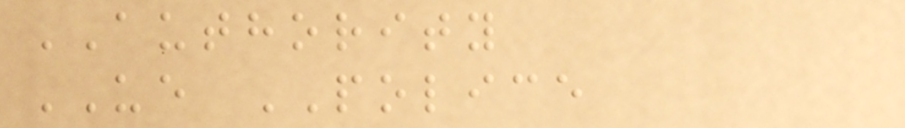AUTHORITY
UE POLICE
